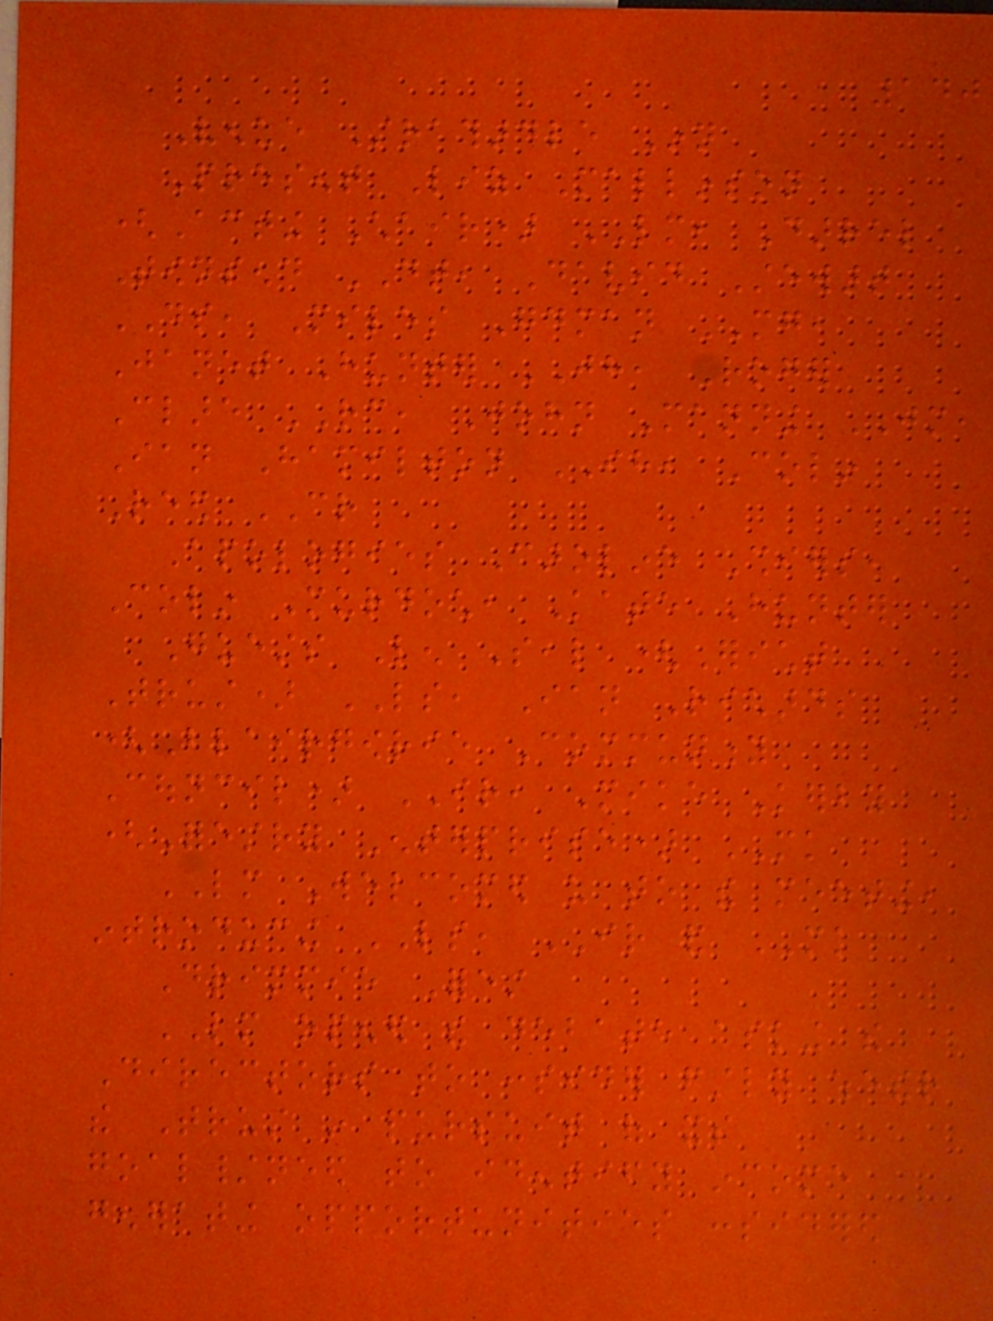140
Venue Strathardle Inn
Present Liz Mallinson
(Acting Chair) LM, Darrel
Townsend DT, David Stewart
DS, Miles Goodman MG,
Janet Hunter JH, Roger
Clare RC, John Manning JM,
Ian Hamilton IH, Colin
Reed CR
Apologies Caroline Shiers,
Colin Murdoch, Kate Hunter
Guests Len Seal (Ericht
Trust) LS, Ian Richards
(Blairgowrie Community
Council) IR, Mike Kerby
(Forestry Enterprise) MK
LM Welcomed us to the meeting,
introducing LS, IR and MK
Drimmie Forest
LM opened the debate asking the
Directors to consider firstly whether
the Trust in pursuit of its
goal/need to identify income
generating opportunities considered
